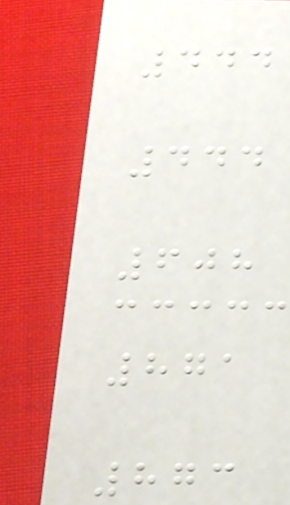444
444
608
871
873
